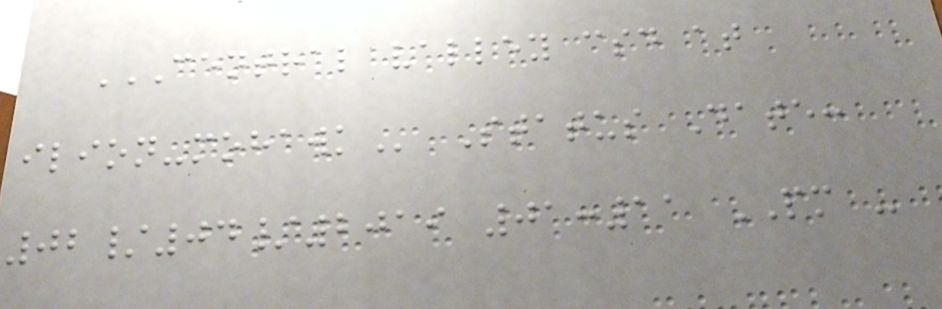CENTRAL VALLEY CSD AT
ILION-MOHAWK Status Date:
02/04/2019 01:11 PM -
